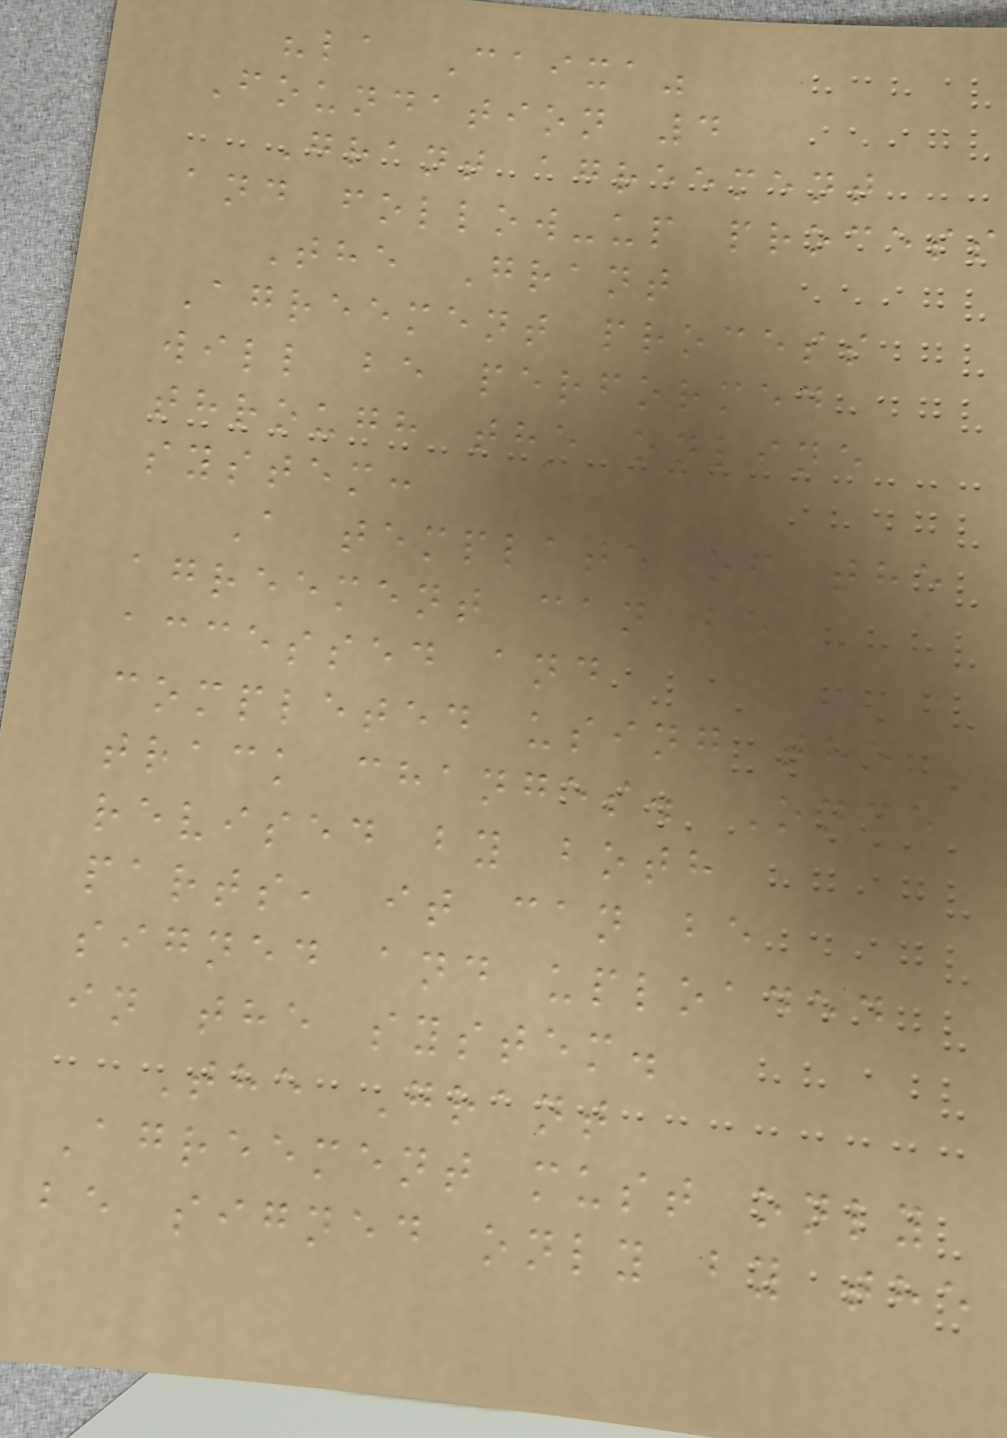"la Caixa"
Foundation 4
Grant agreement
and follow-up process
The Grant
Agreement process
will be performed
through the online
system:
A template of the
agreement can be
accessed and
completed using the
track changes. Once
revised by both
parts, it can be
signed and uploaded
in the system.
The Grant
Agreement must only
be signed only by the
